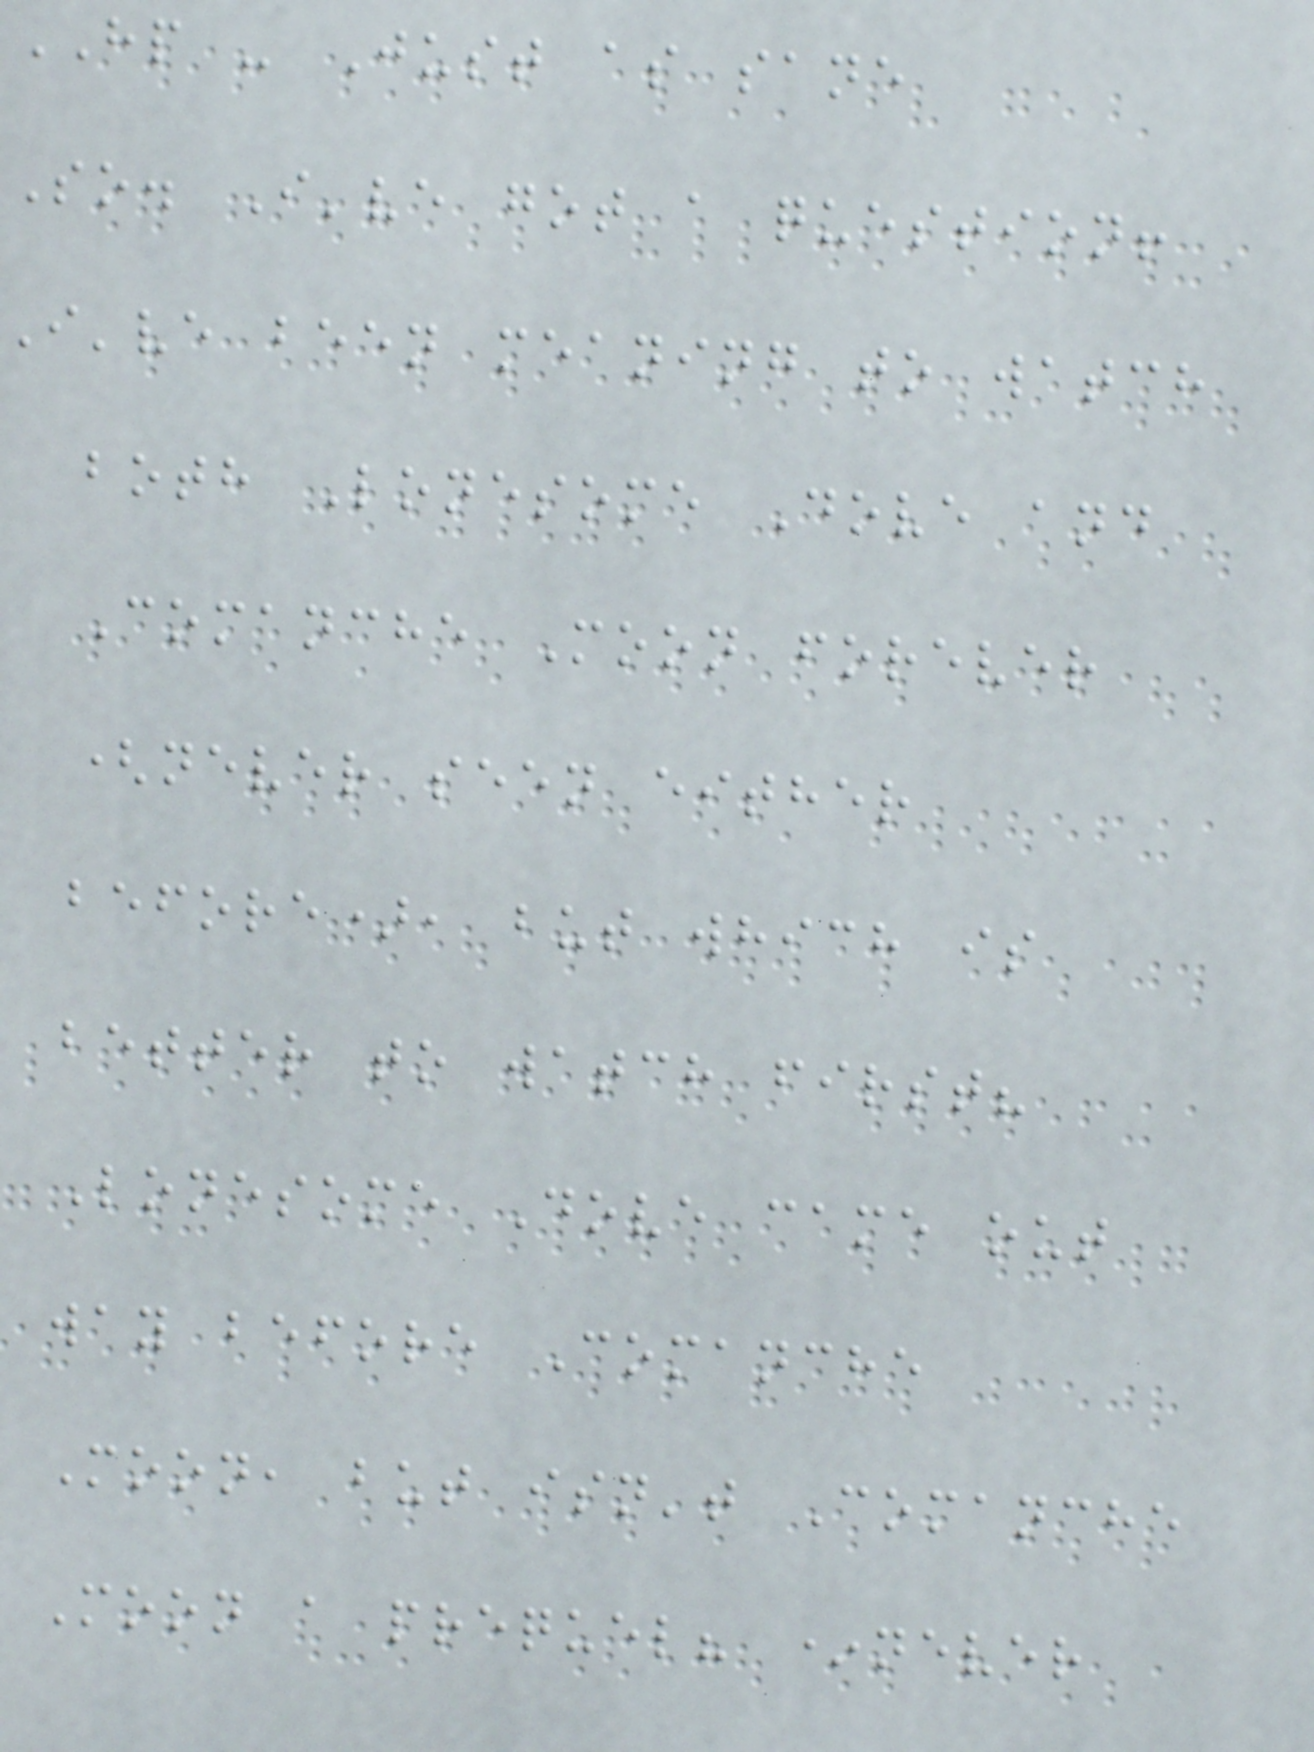HP - Just as sane
So. I've got a question!
I've been meaning to watch
both Lonesome Dove and
Comanche Moon forever
(never seen either
before), but which is
better to watch first?
Lonesome Dove came out
way before Comanche
Moon, but isn't Comanche
Moon a prequel? *never
